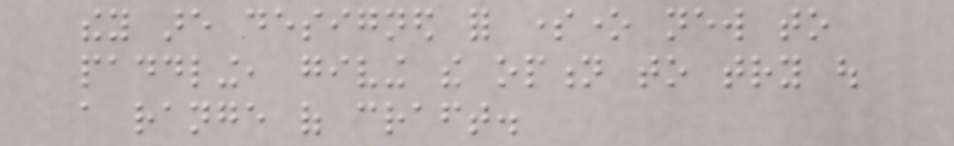they are designed for someone new to
paddling, giving the option to try out
a range of craft.
